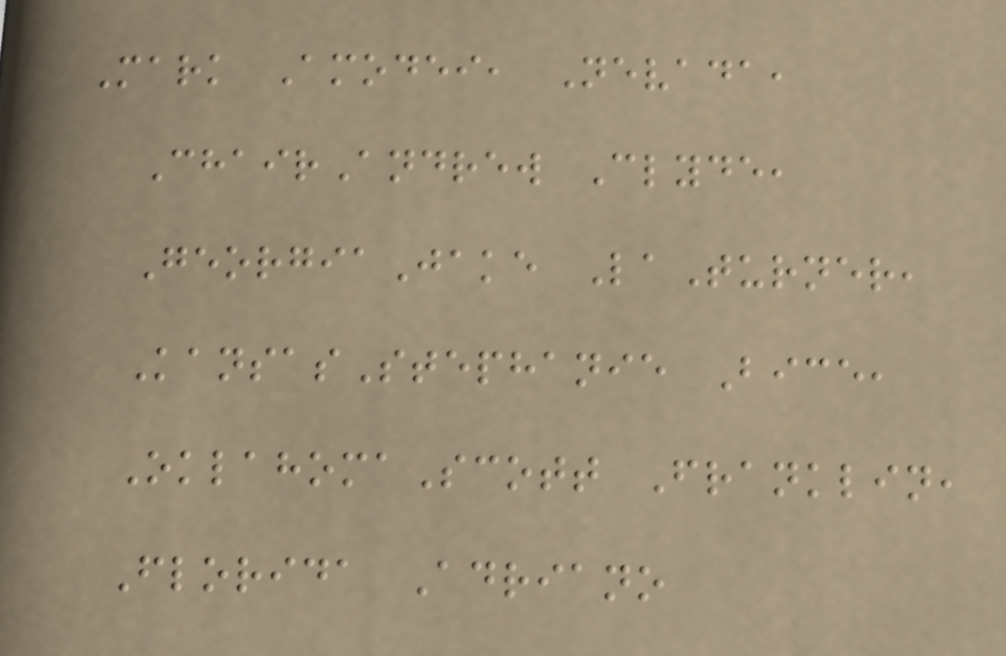Mark Amodei, Nevada,
ChairAndrew Clyde,
GeorgiaJake LaTurner,
KansasStephanie Bice,
OklahomaScott Franklin,
Florida Adriano
